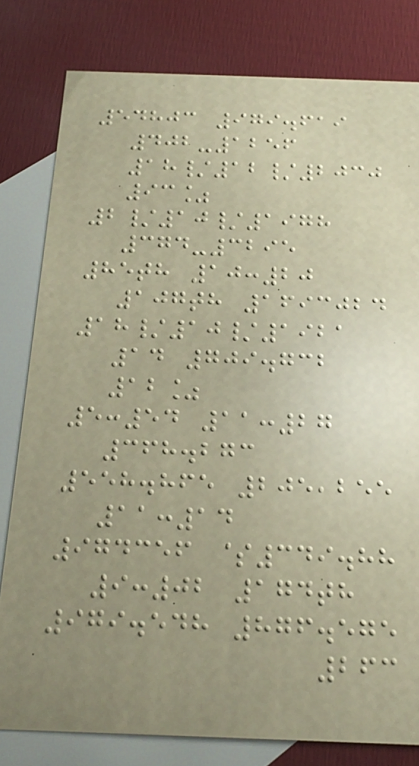54803 979.619
402-1256
18/12/2030
93%
2/10/1978
374-3295
85th 10:20
107th 1693024
18/10/1921
14 709.732
12%
5:54 11:27
368.273
558.865 205,255
11:14
974356 $349.88
9:02 174th
979.548 876.575
263
